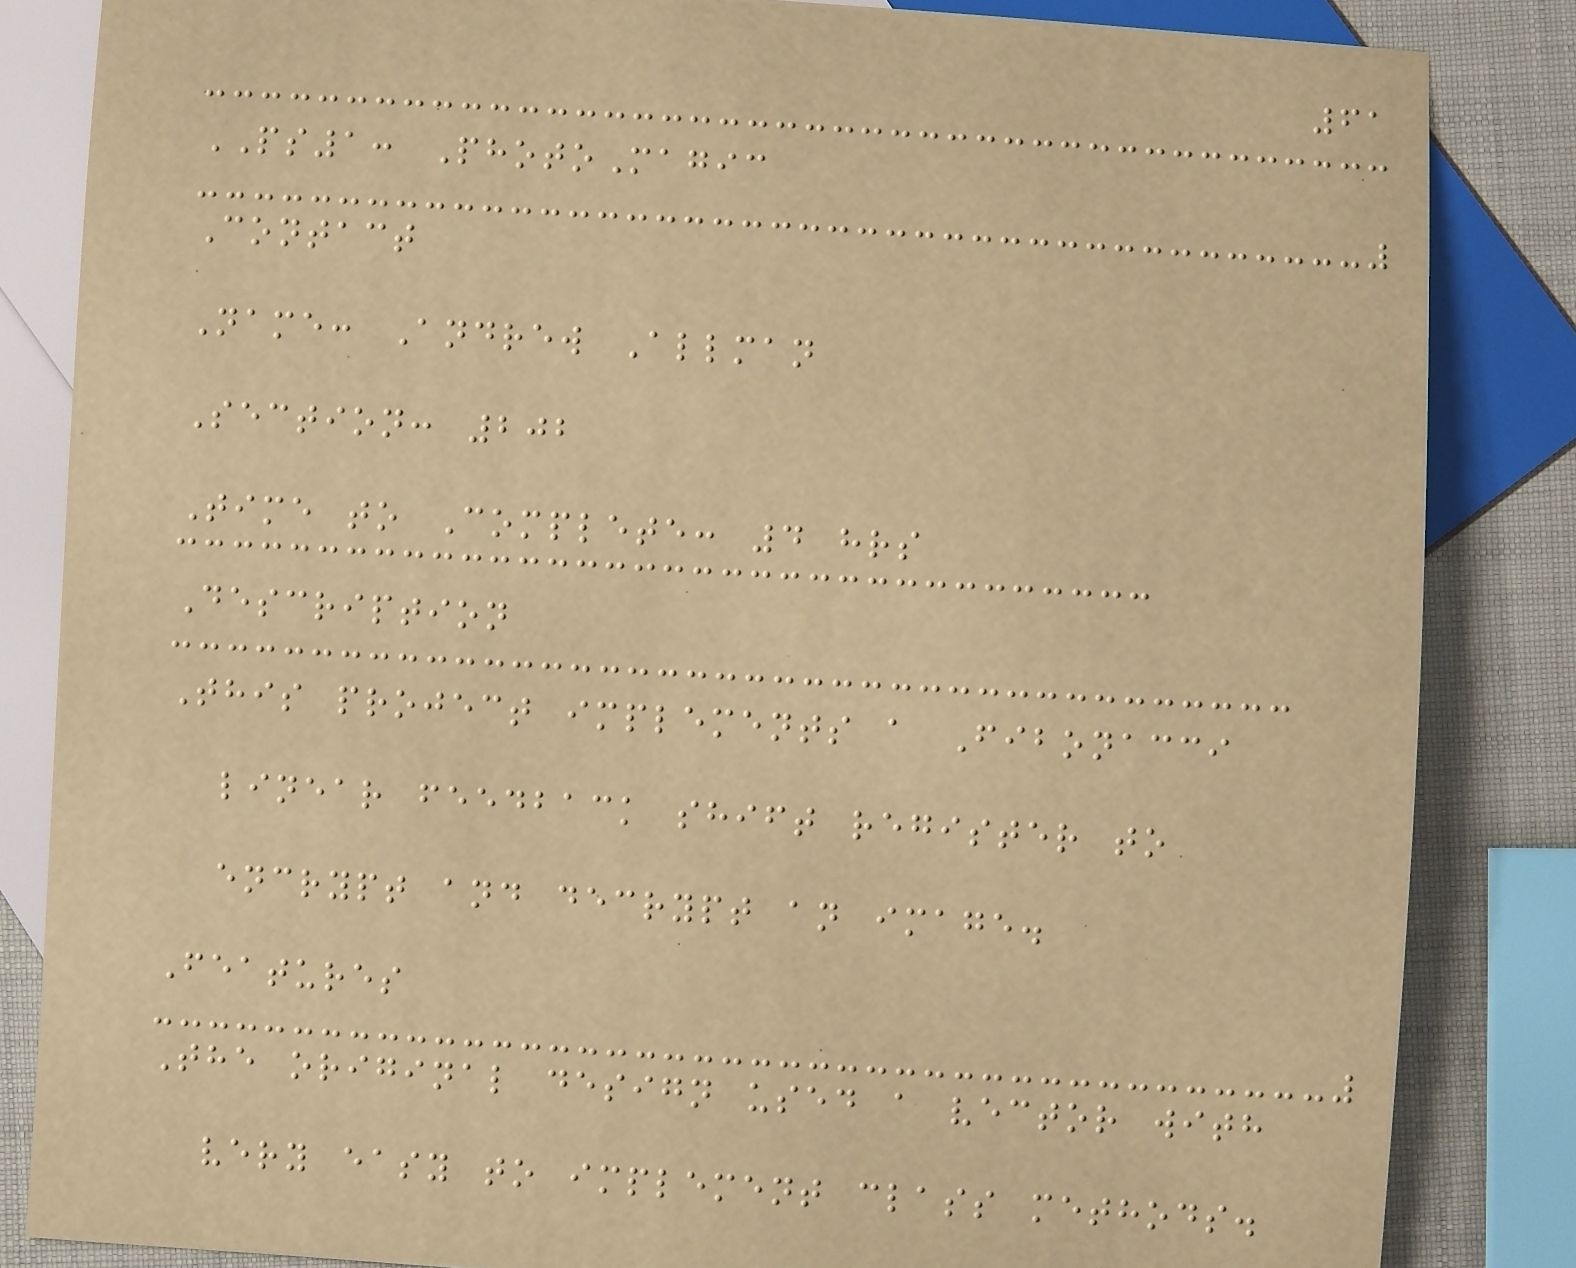61
PS1: PhotoMagic
Contact
Name: Andrew Allman
Section: 202
Time to Complete: 4 hrs
Description
This project implements a Fibonacci
linear feedback shift register to
encrypt and decrypt an image.
Features
The original design used a vector with
very easy to implement class methods.
